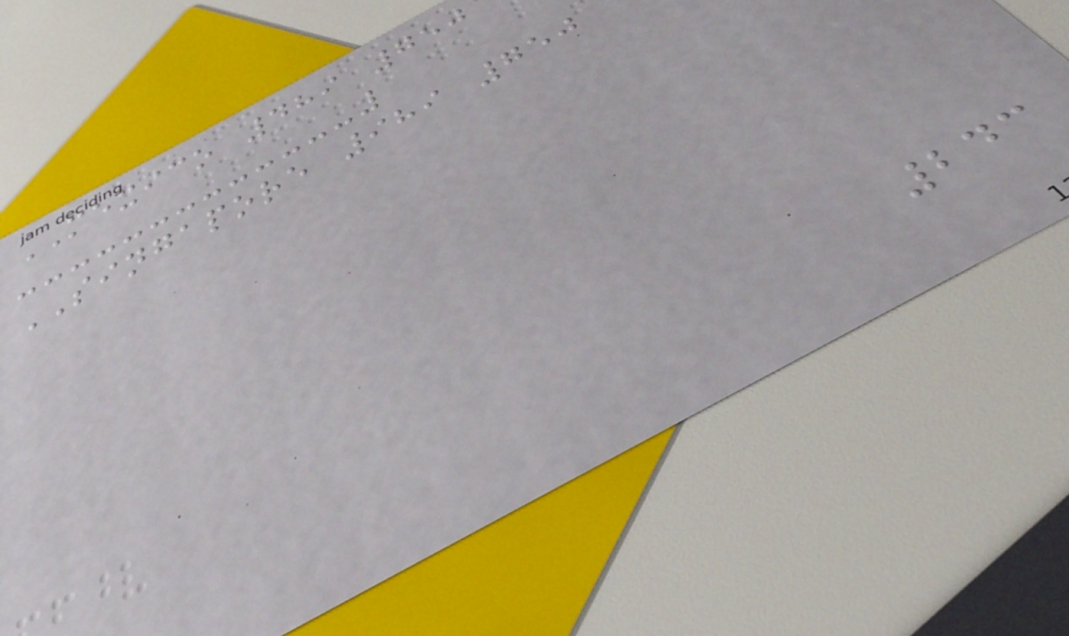MEXICO 489 750
SINGAPORE 989 750
243
